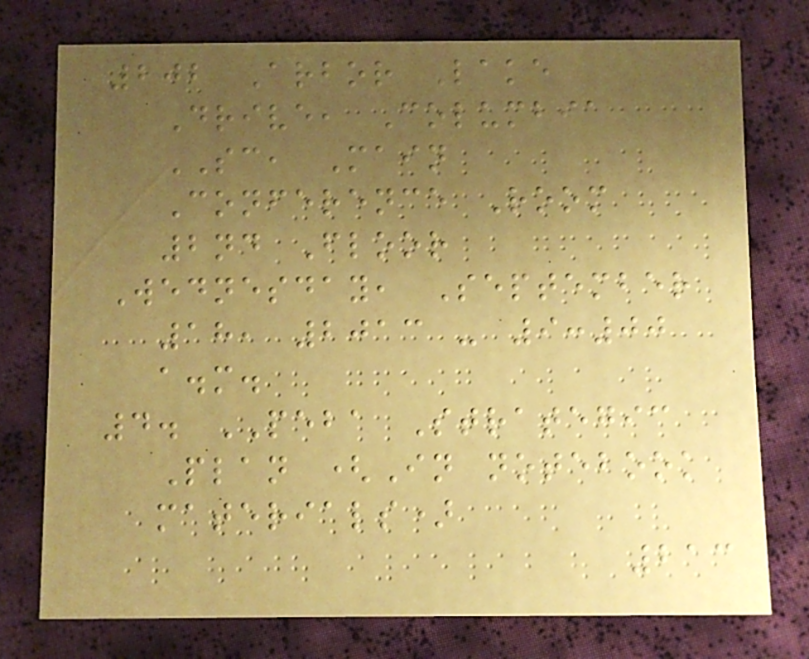202 Arbor Lake
Drive, Columbia
SC, Main
Conference Room
2nd Floor
Wednesday, September
18, 2013 - 9:00
a.m.
4. PEBA Strategic
Plan (In notebook
materials)
213
